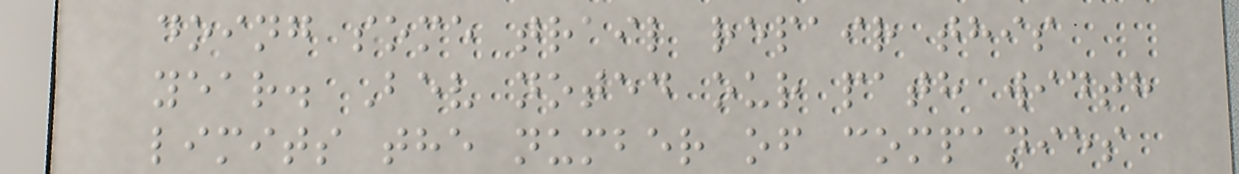doing some trail repair this
year. Bev noted our path width
limits the number of companies
